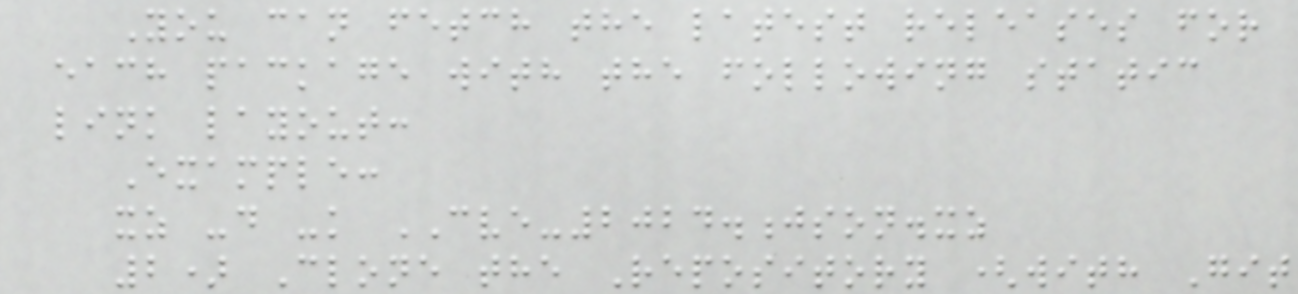You can fetch the latest releases for
each package with the following static
link layout:
Example:
xz -d -k CVE-2024.json.xz
2) Clone the Repository (with Git
